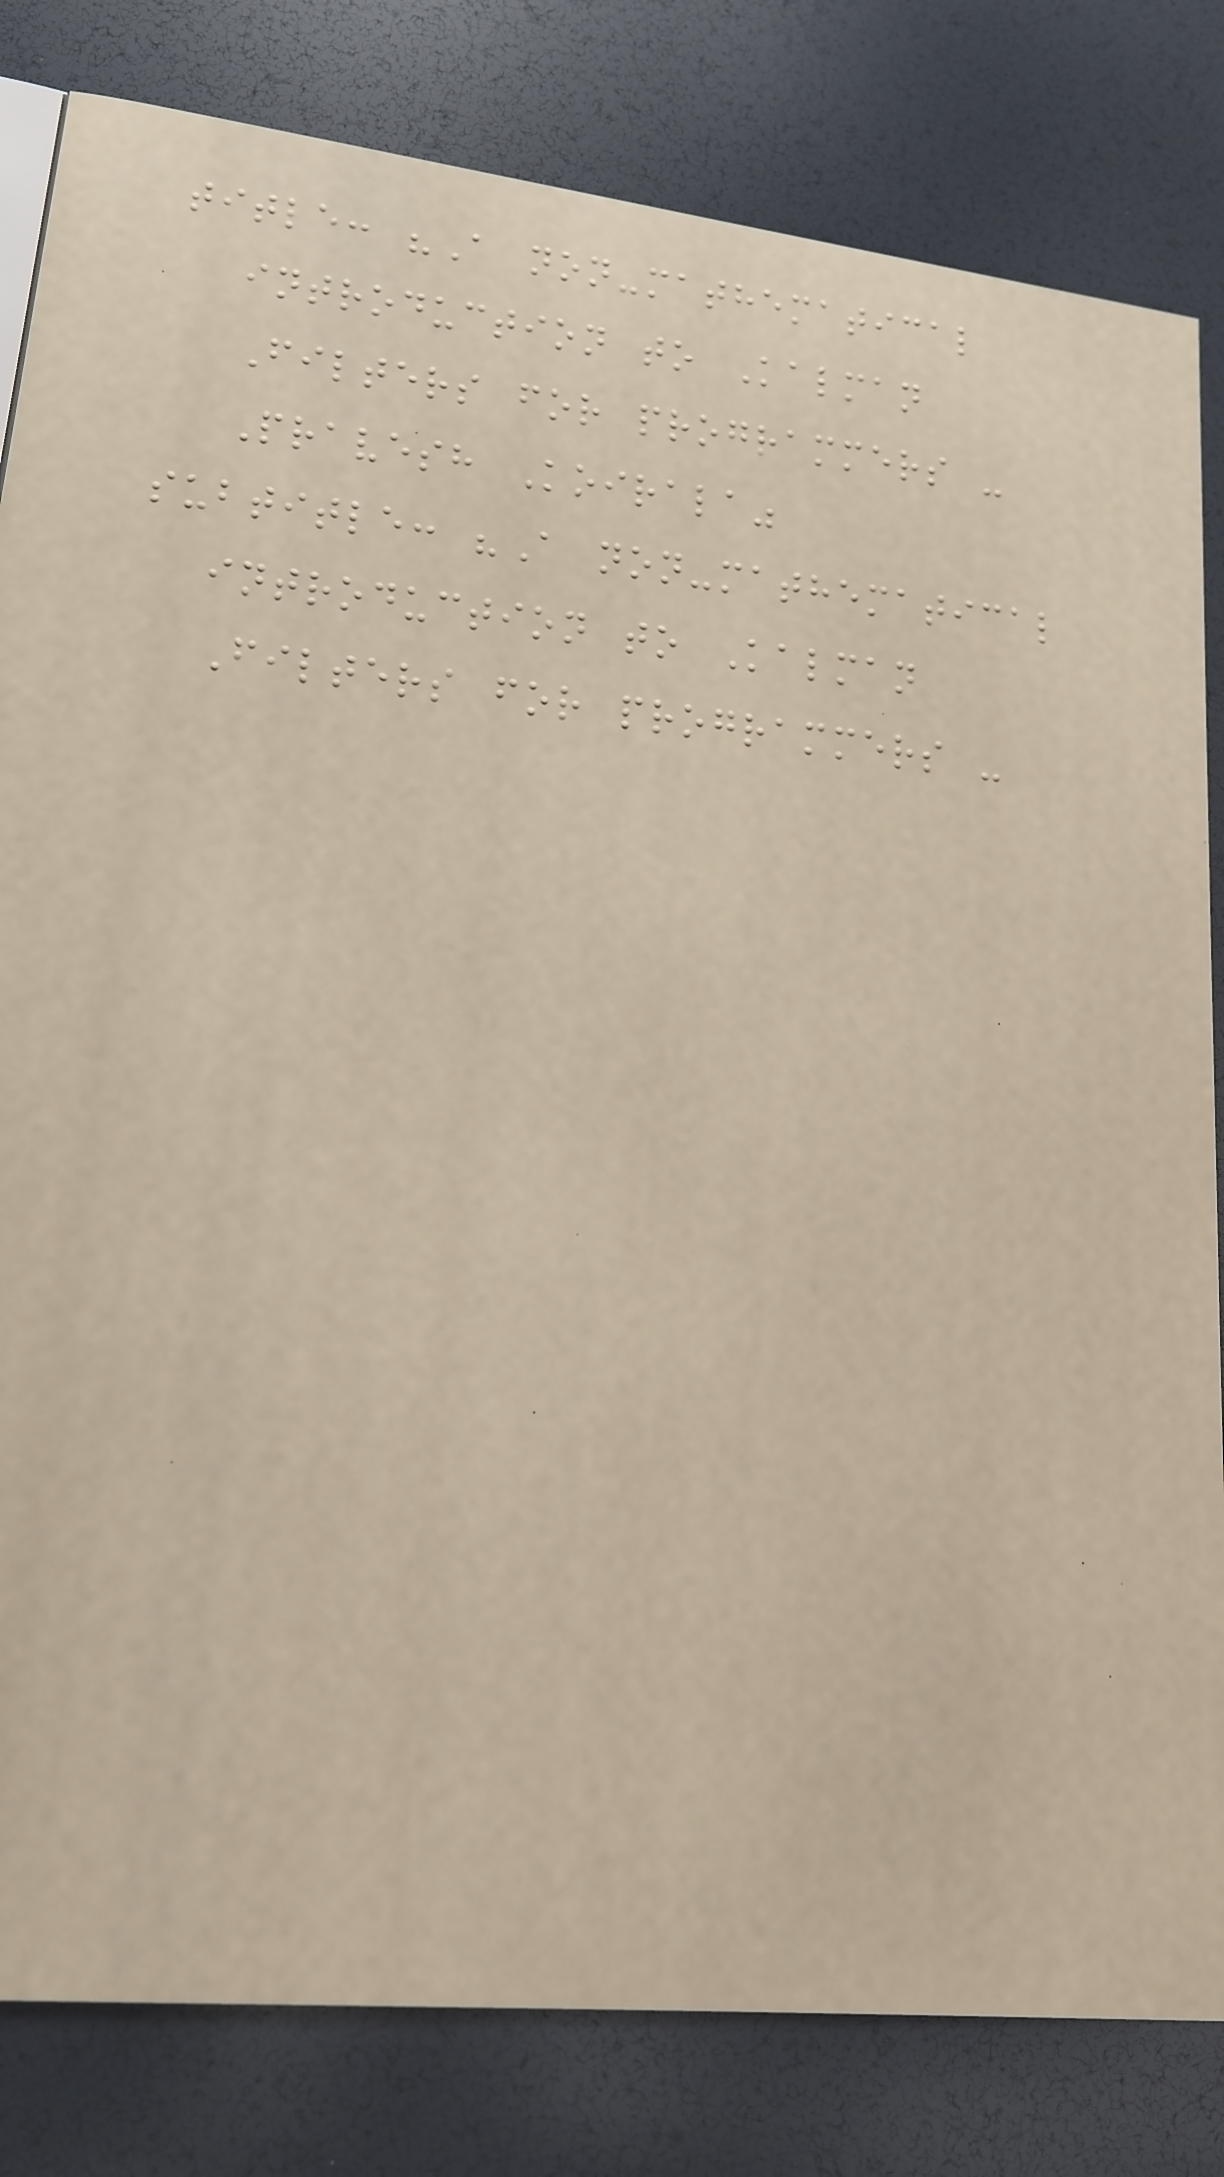title: "A non-mathematical
introduction to Kalman
Filters for programmers -
Pravesh Koirala"
subtitle: "A non-mathematical
introduction to Kalman
Filters for programmers -
